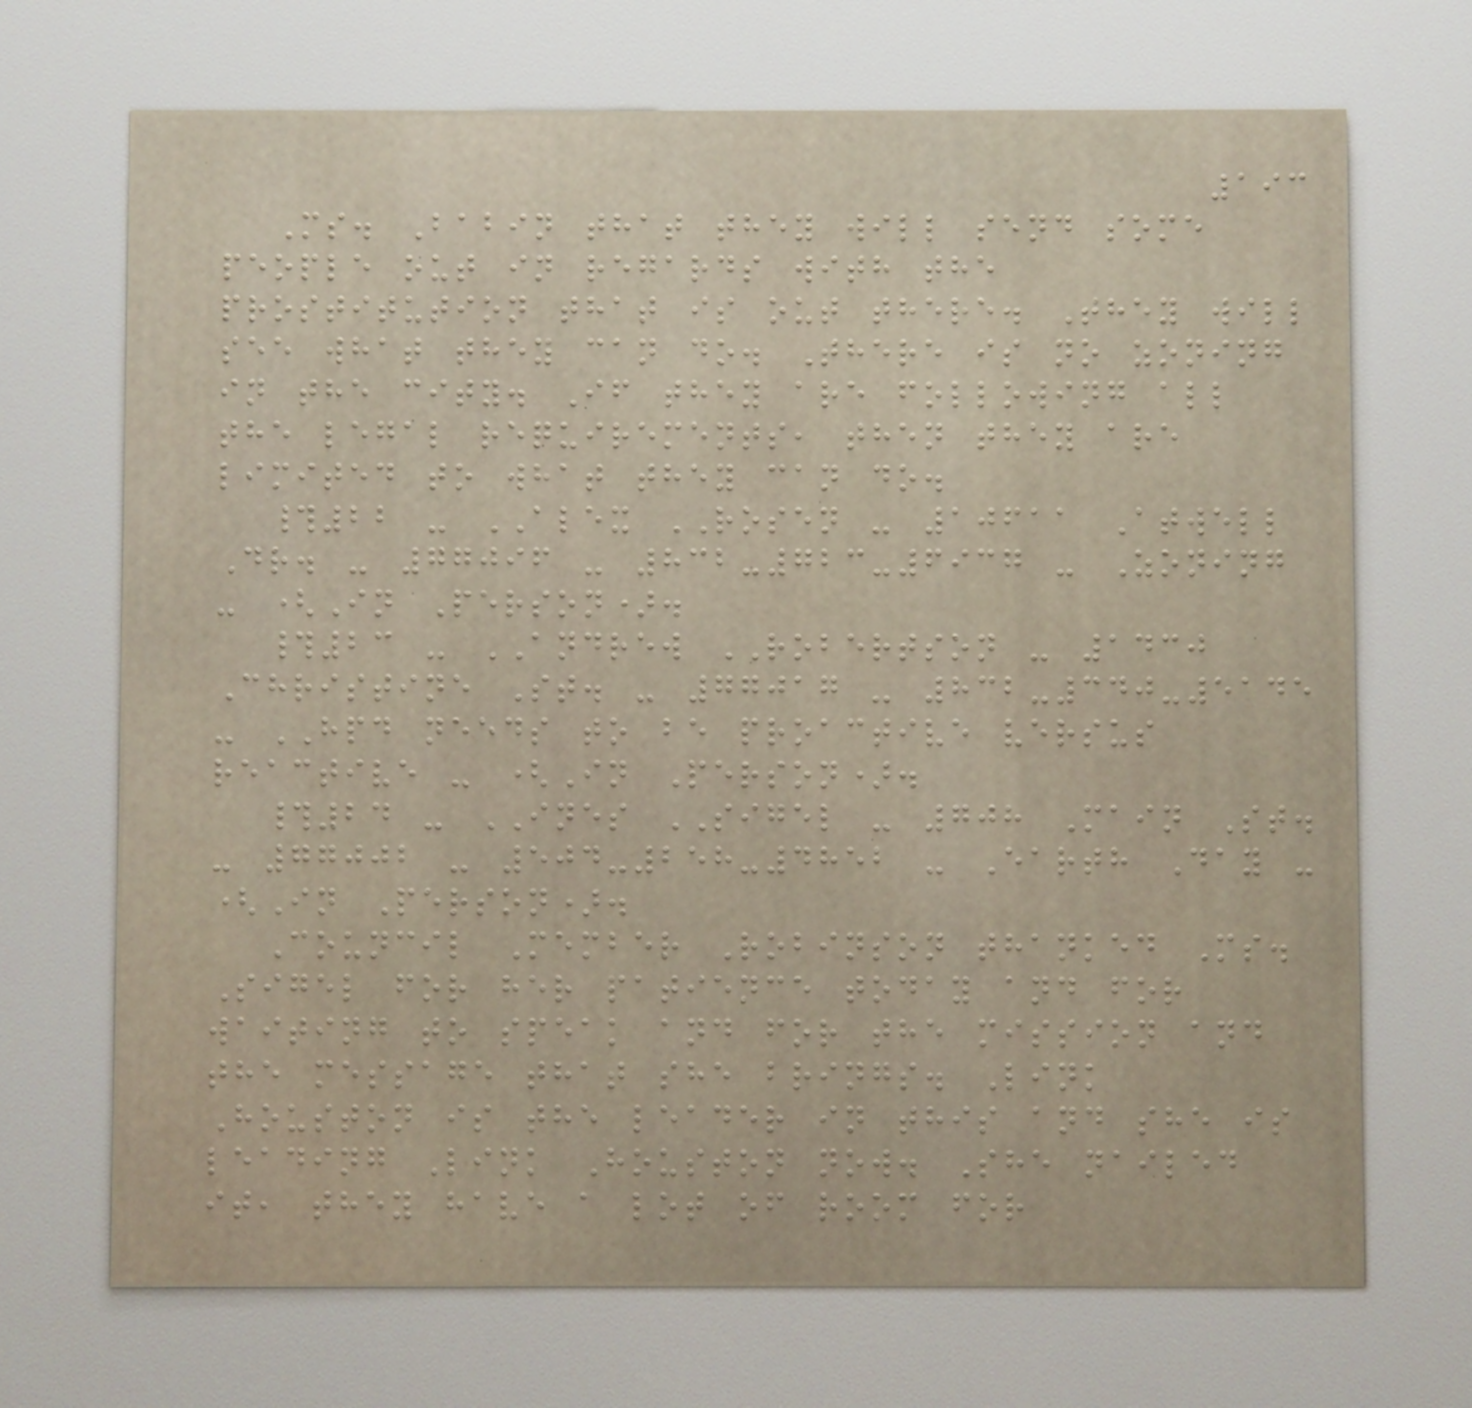193
Ms. Babin that they will send some
people out in regards with the
prostitution that is out there. They will
see what they can do. There is no zoning
in the city. If they are following all
the legal requirements, then they are
limited to what they can do.
#22 - ALEX ROSEN - 10611 Atwell
Dr. - 77096 - 832-723-6937 - Zoning
- (In Person).
#23 - ANDREW ROBERTSON - 1430
Christine St. - 77017 - 832-340-5145
- HPD needs to be proactive versus
reactive - (In Person).
#24 - INES SIGEL - 708 Main St.
- 77002 - 504-258-4852 - Earth Day -
(In Person).
Council Member Robinson thanked Ms.
Sigel for her patience today and for
waiting to speak and for the mission and
the message that she brings. Link
Houston is the leader in this and she is
leading Link Houston now. She nailed
it, they have a lot of room for
